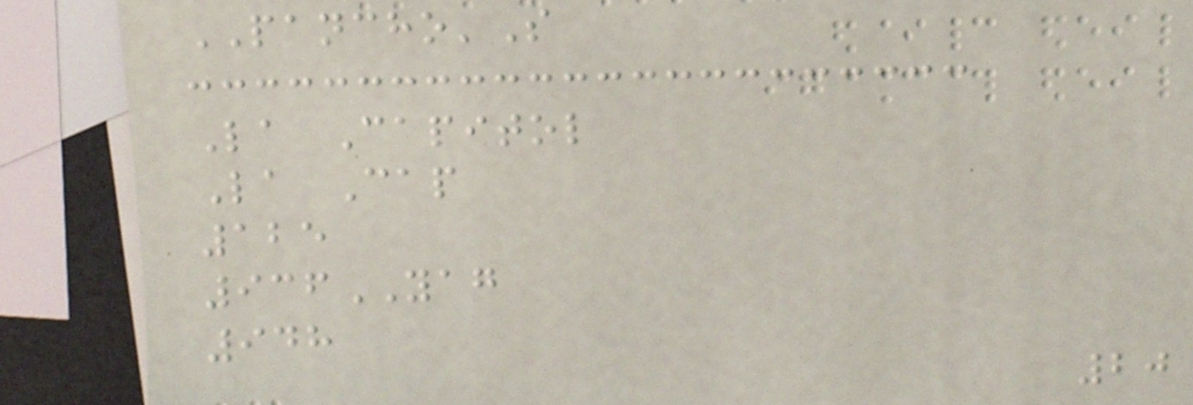PANCHO'S
La Capitol
La Cap
125
936YAG
948
20
